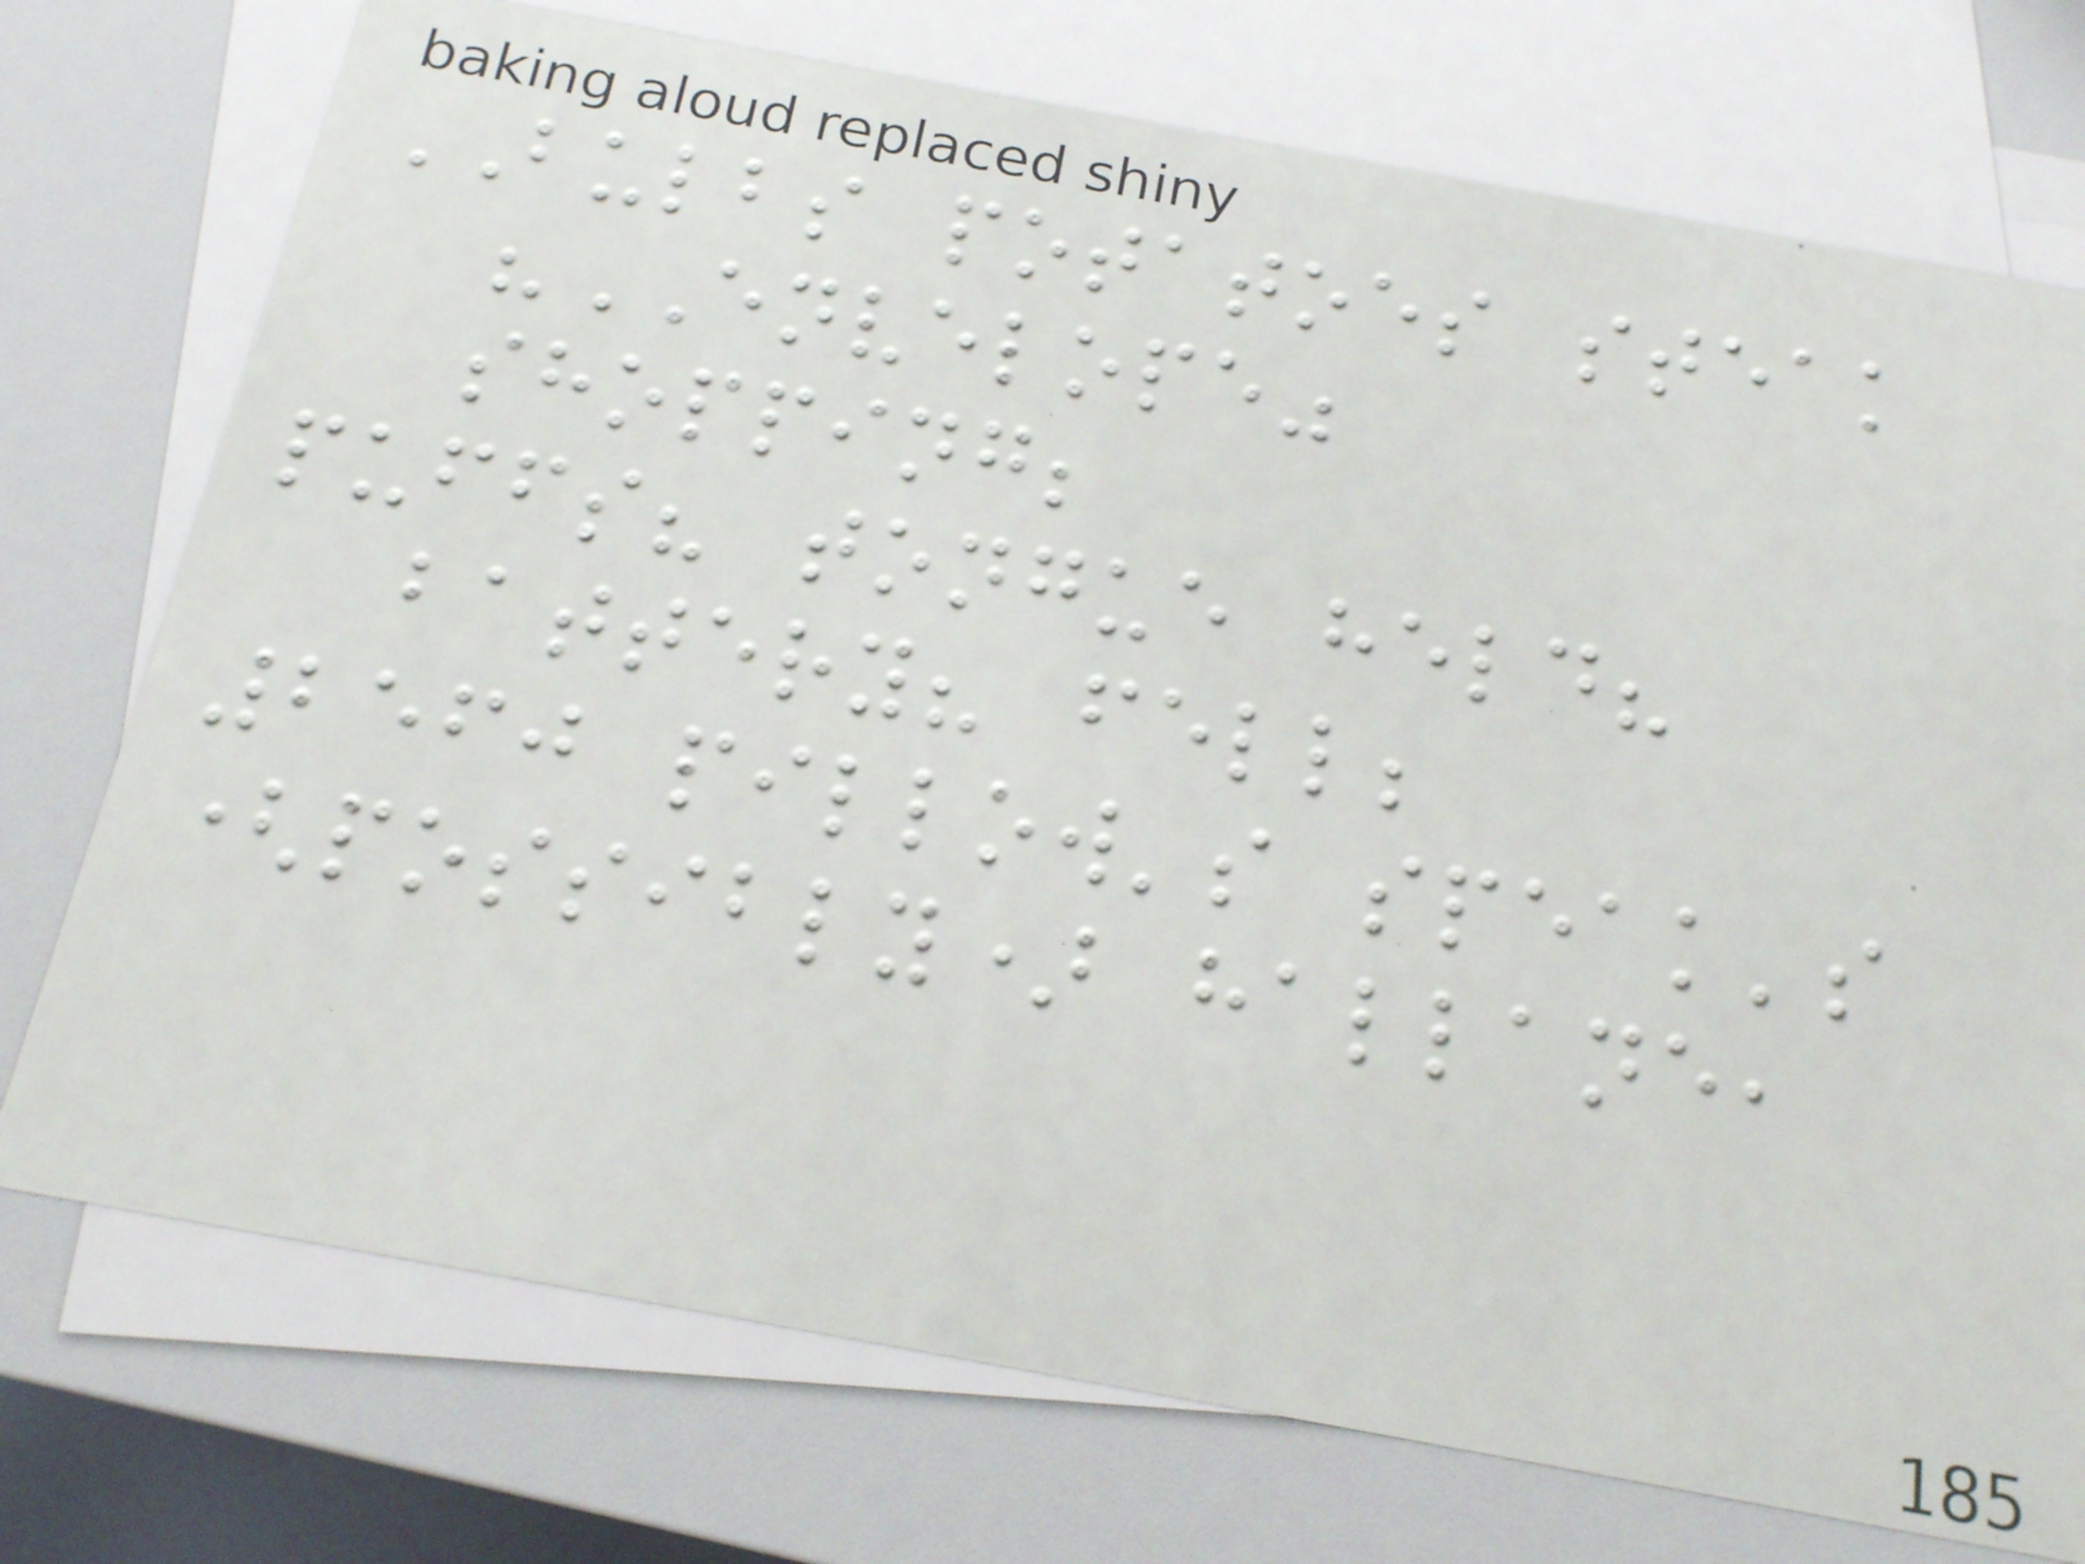BULBS potatoes steak
"ENVELOPE"
shopping;
puffs? tongue held?
battery? fell;
2560 pillow's speak's
(possibly) hallane,
